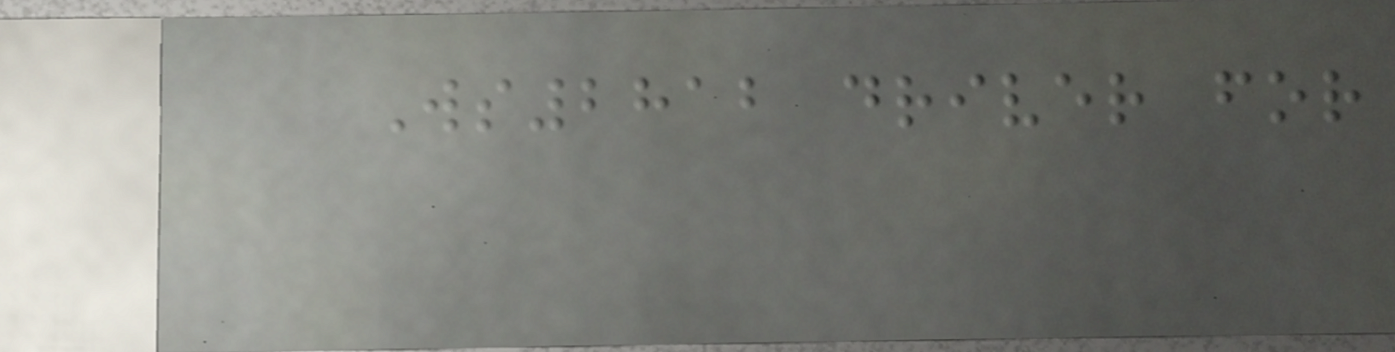Ws2812 driver for
